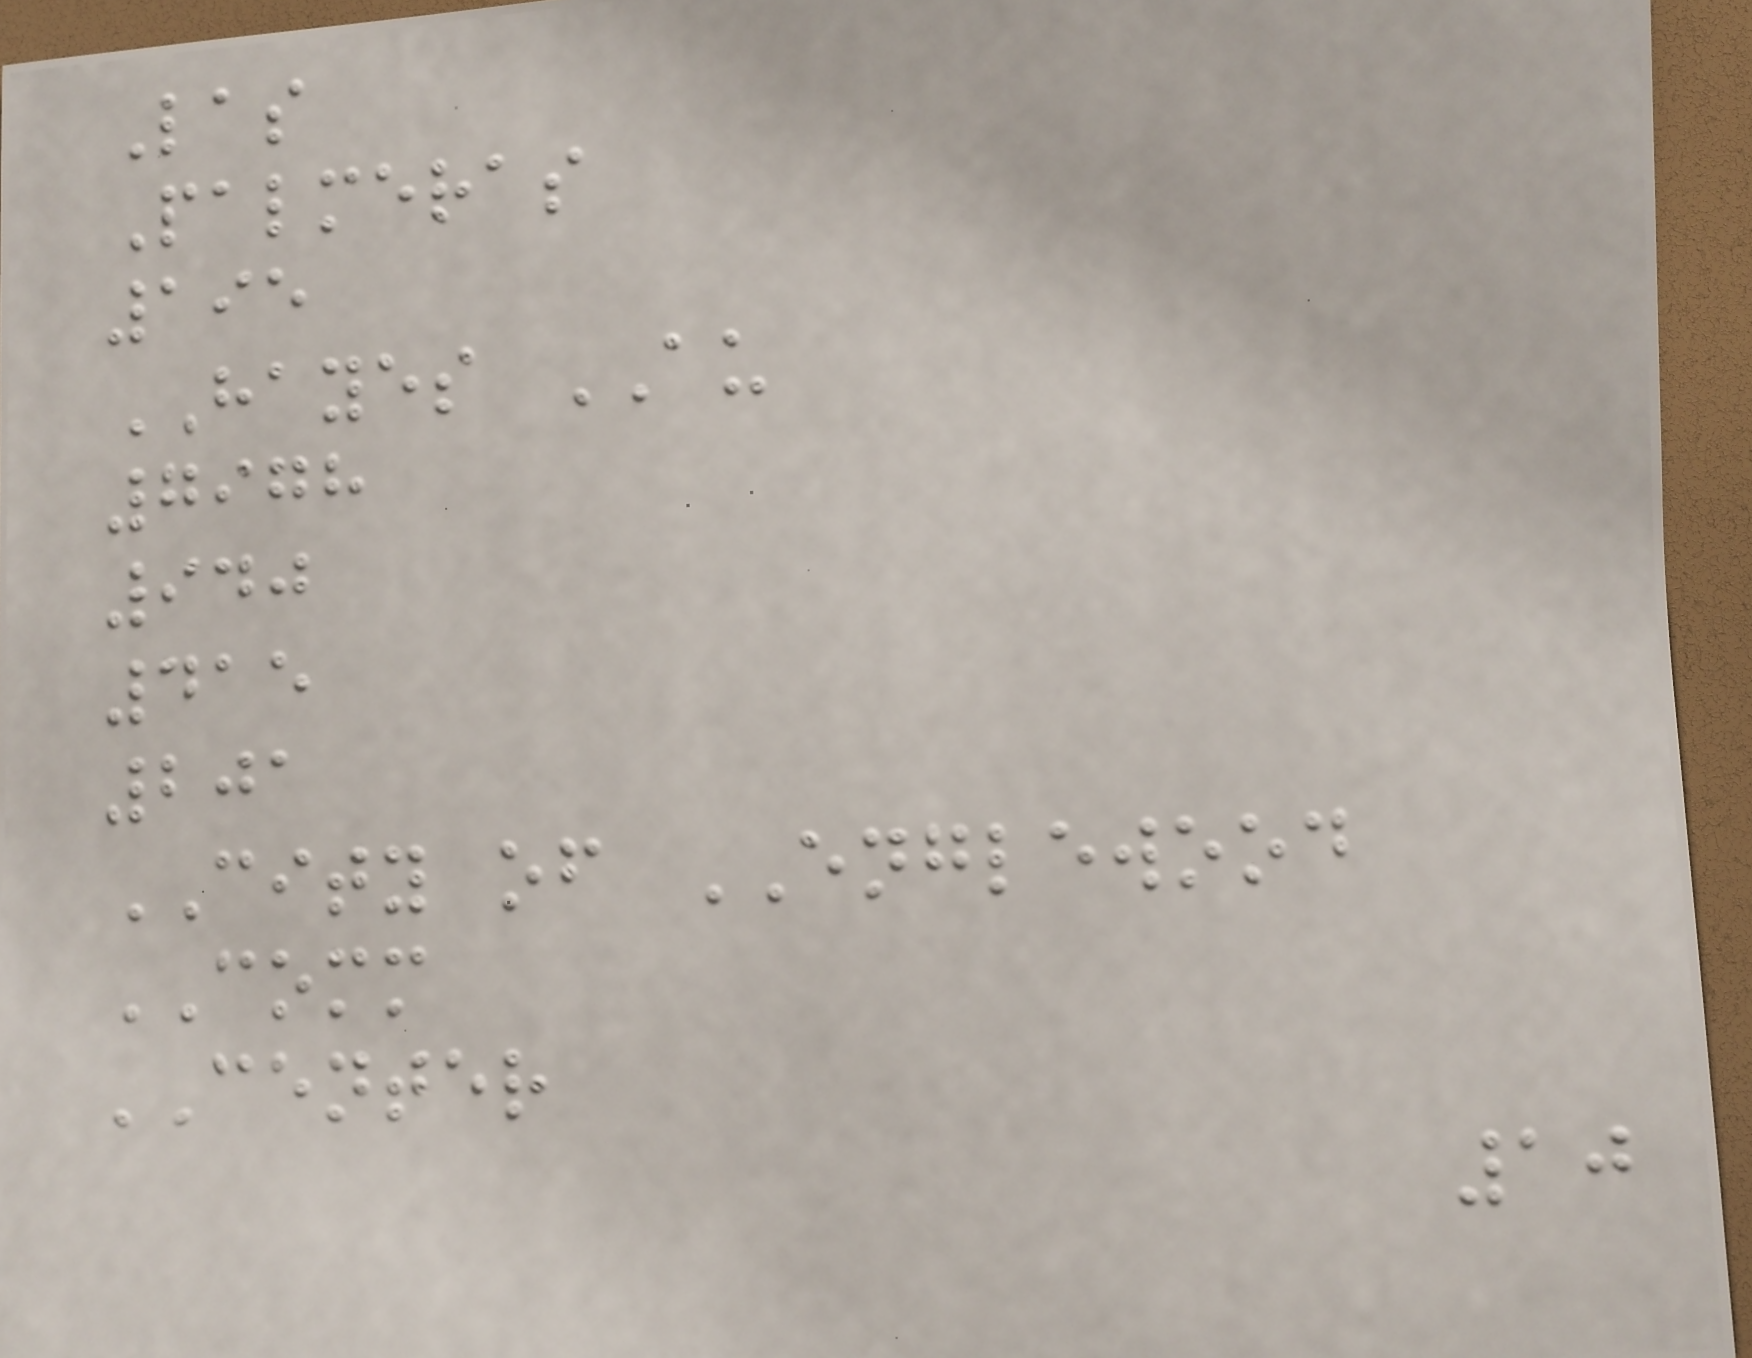Las
Palmeras
195
HAYES AU
7978
940
415
201
CITY of ENGLEWOOD
COMM
CENTER
10
